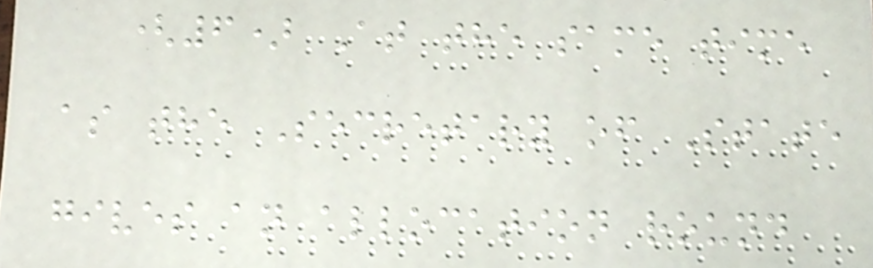(6) At the same time
as the Secretary of State
gives an allocation round
